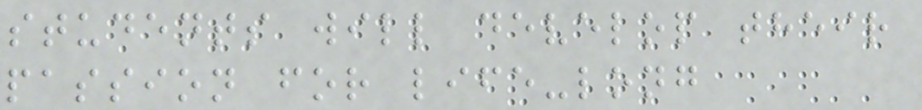students will develop their
passion for life-long
